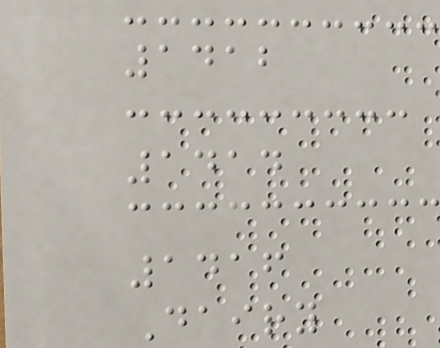1412
1414
1416
Dairy
